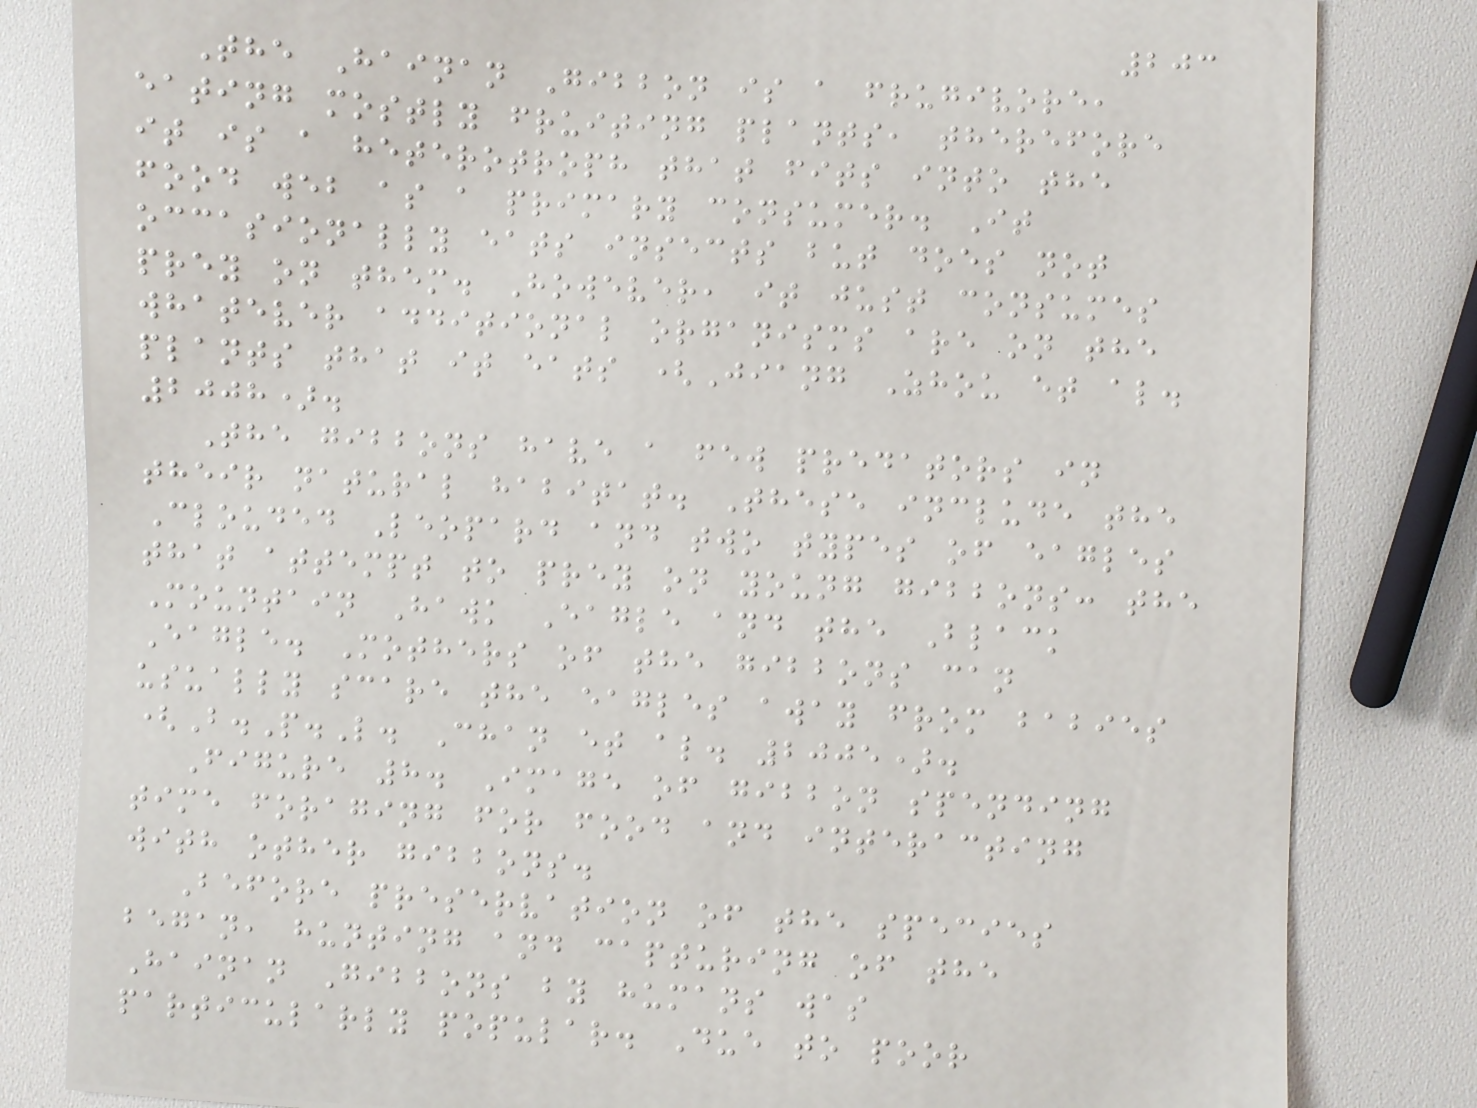203
The Hainan Gibbon is a frugivore,
eating mostly fruiting plants, therefore
it is a heterotroph that fits into the
food web as a primary consumer. It
occasionally eats insects but does not
prey on them. However, it just consumes
whatever additional organisms are on the
plants that it eats (Jiang Zhou et al.
2008).
The gibbons have a few predators in
their natural habitat. These include the
Clouded Leopard and two types of eagles
that attempt to prey on young gibbons: the
Mountain Hawk Eagle and the Black
Eagle. Mothers of the gibbons can
usually scare the eagles away from babies
(B.P.L. Chan et al. 2005).
Figure 8. Image of gibbon spending
time foraging for food and interacting
with other gibbons.
Before preservation of the species
began, hunting and capturing of the
Hainan Gibbons by humans was
particularly popular. Due to poor
